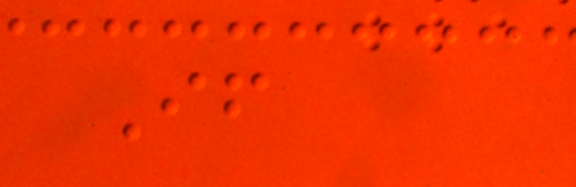If
